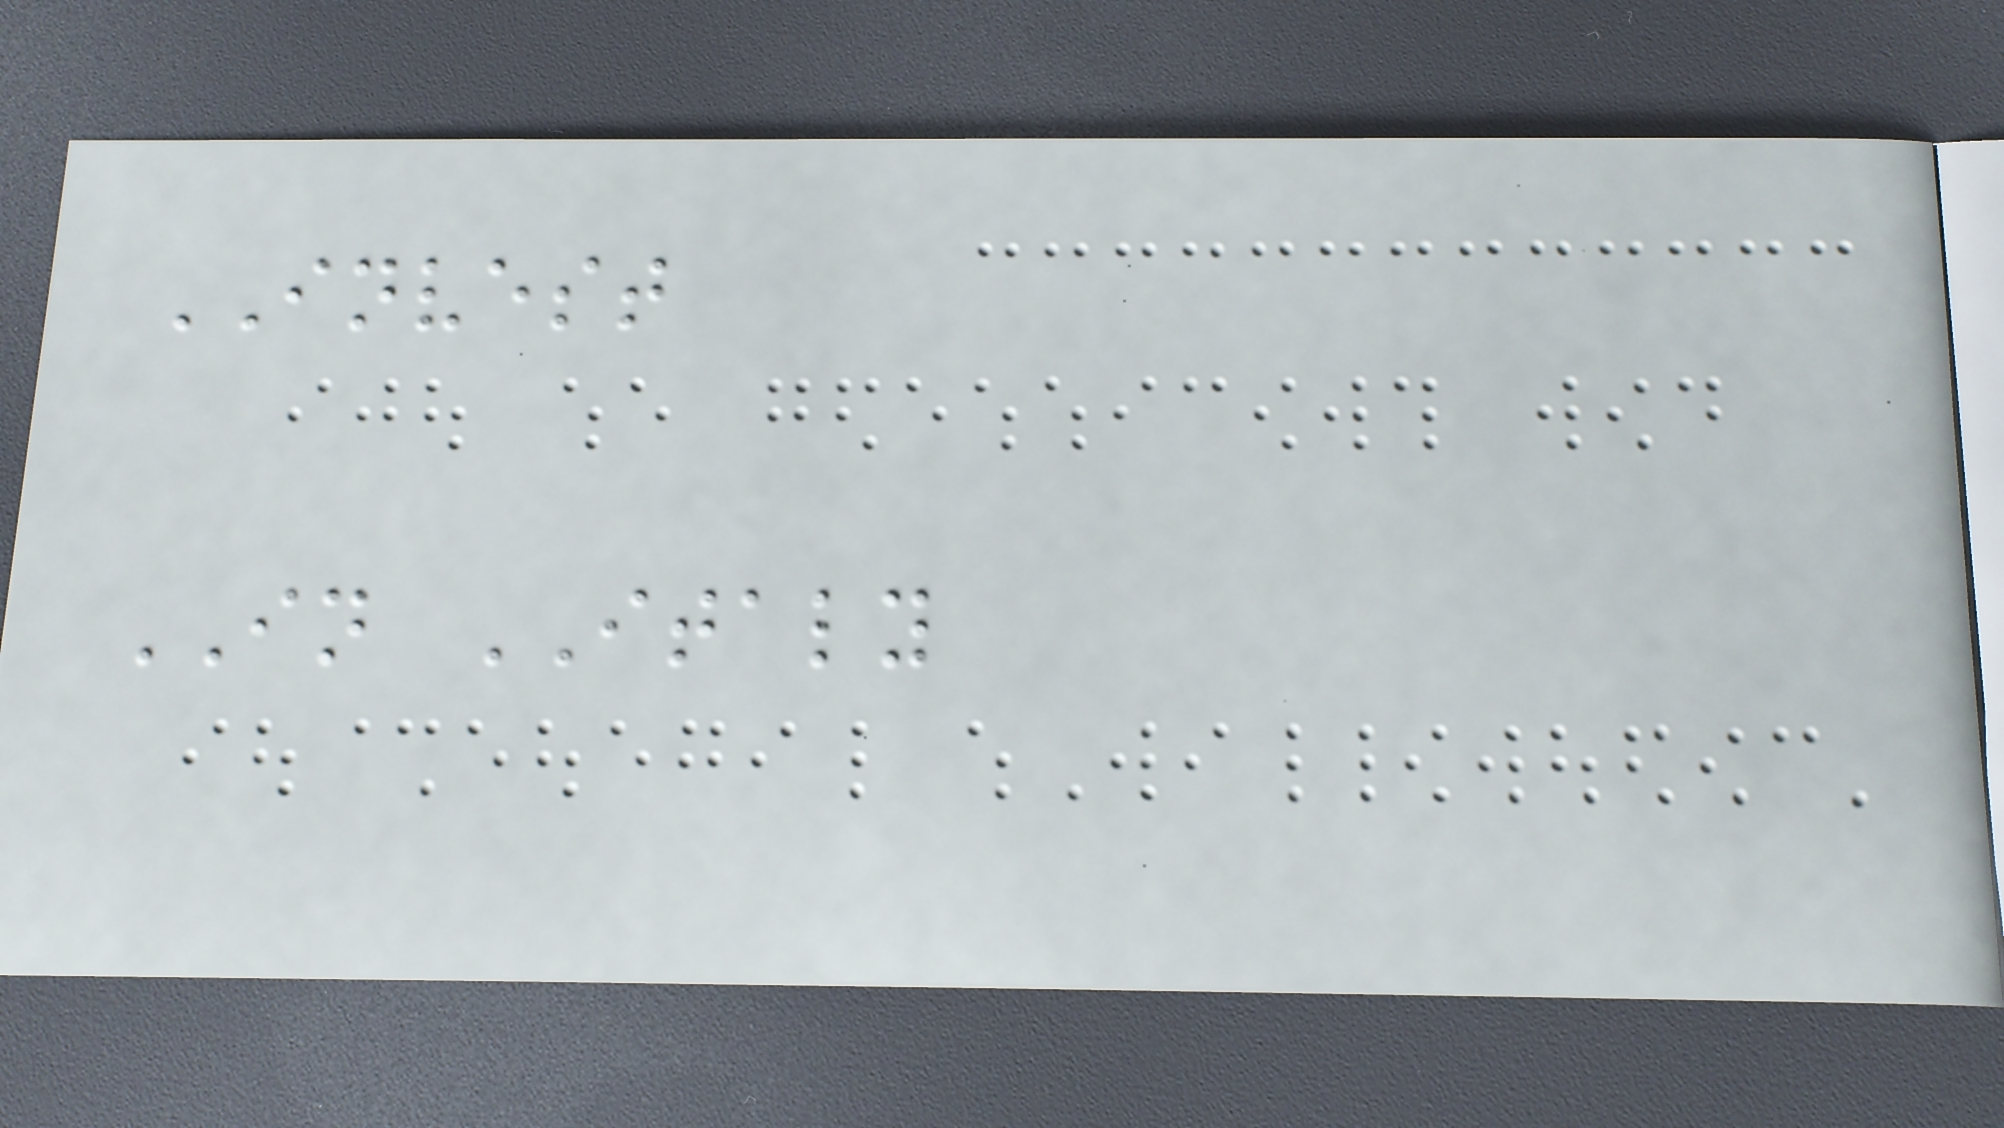INVEST
IN ITALY
